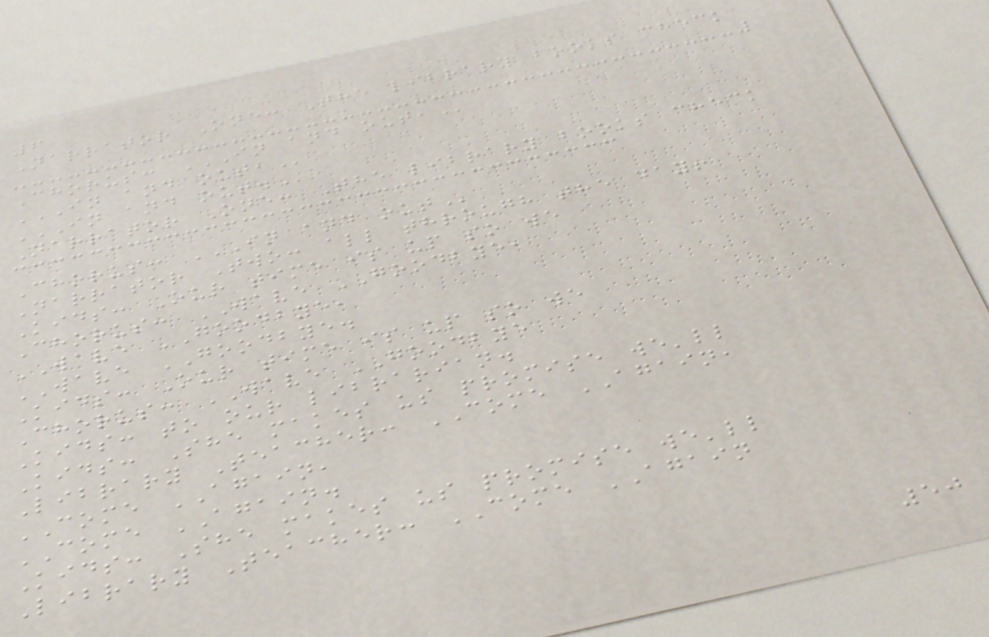6
Narrator One: The library books check
Chorus: IN AND OUT,
IN AND OUT,
IN AND OUT.
Narrator One: The library books check
Chorus: IN AND OUT
Narrator Two: all through the day!
Kids: Our time is up so we
Chorus: WAVE GOODBYE,
WAVE GOODBYE,
WAVE GOODBYE.
Kids: Our time is up so we
Chorus: WAVE GOODBYE
Kids: to our librarian.
Kids: She makes us promise we'll
Library Teacher: COME AGAIN,
COME AGAIN,
COME AGAIN.
Kids: She makes us promise we'll
Library Teacher: COME AGAIN
50
